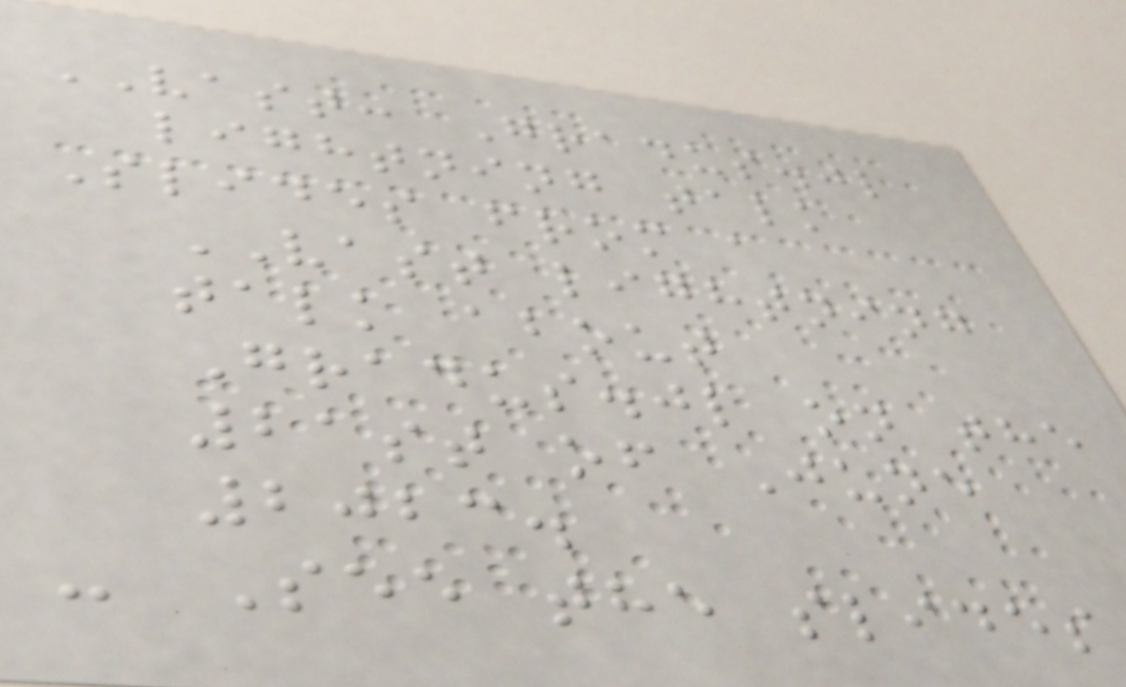VAST: Gradus.jl
lightning talk
Slides from a
VAST lightning
talk about
Gradus.jl on the
21st of June
2023.
- See the slides
